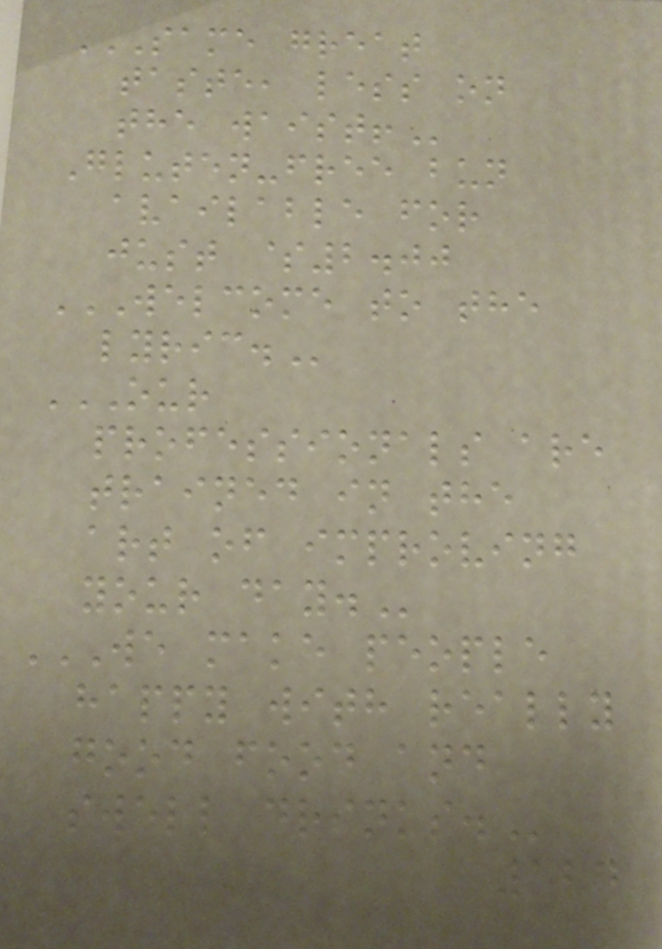SAME GREAT
TASTE, LESS ON
THE WAIST!
Gluten-free bun
available for
just $2.00
WELCOME TO THE
LYRIC.
OUR
PROFESSIONALS ARE
TRAINED IN THE
ART OF IMPROVING
YOUR DAY.
WE MAKE PEOPLE
HAPPY WITH REALLY
GOOD FOOD AND
SWELL DRINKS.
124
